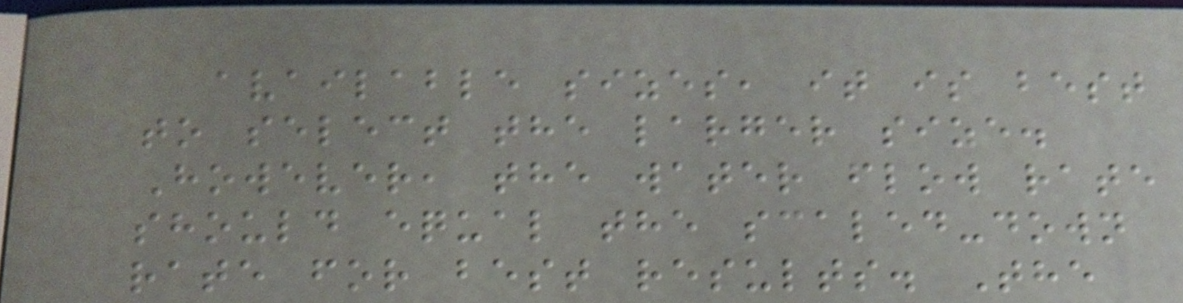available sizes, it is best
to select the larger size.
However, the water flow rate
should equal the scaled-down
rate for best results. The
